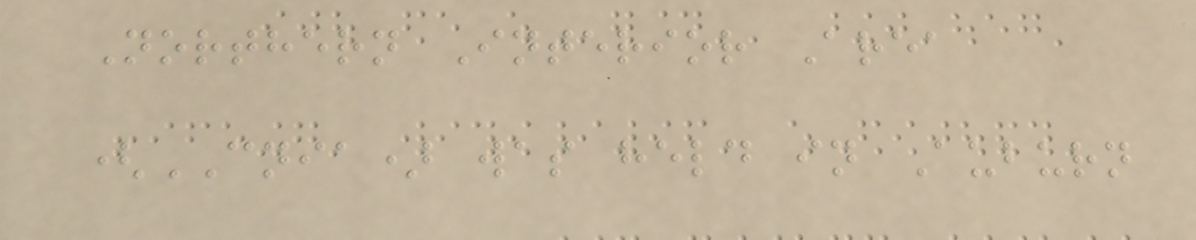Northern Interior Area
(CNIA) was held in Auburn
